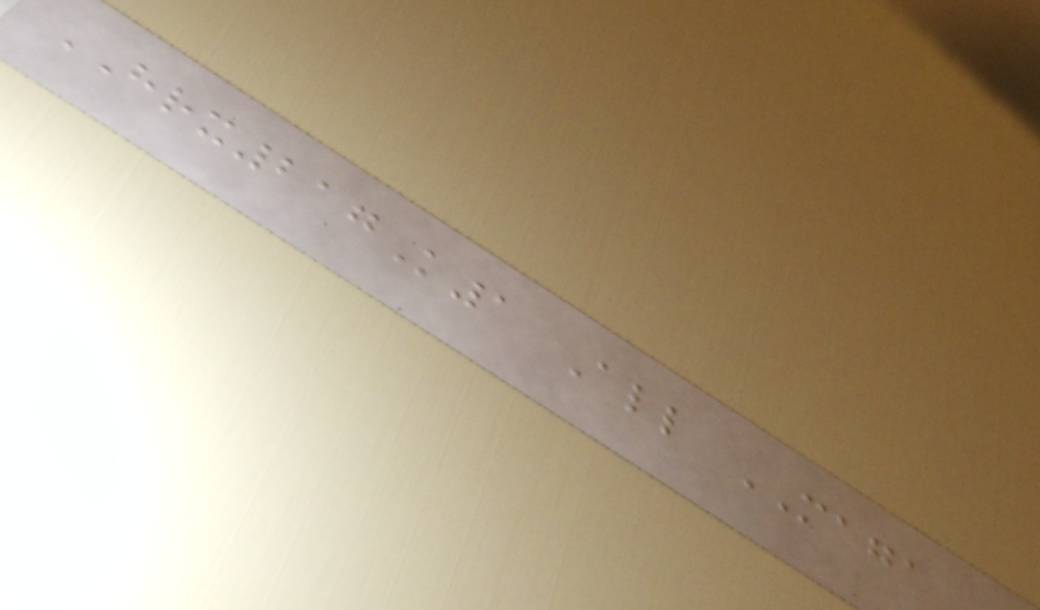HRX217K1 All MAGA
